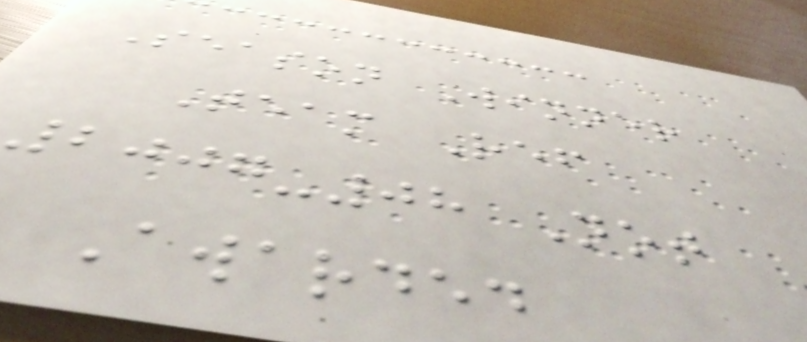Season Winner
Team Ref
2007-08 Not
Awarded
